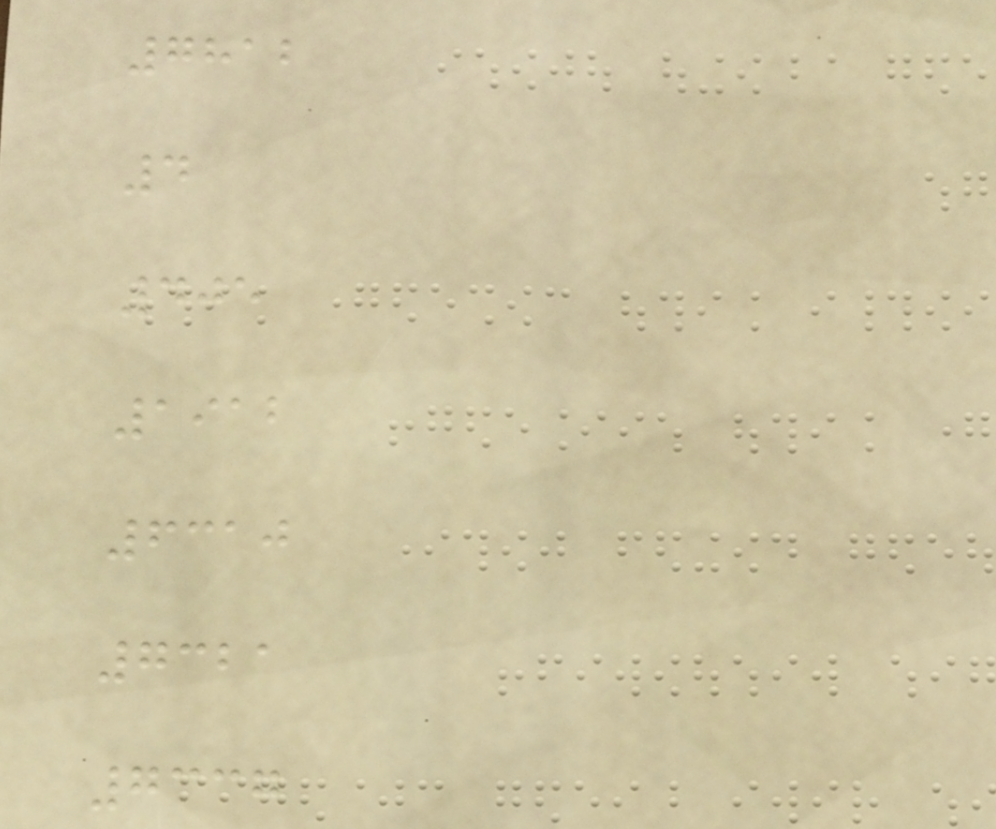7812
4
405
1912
6310
7321
7337
